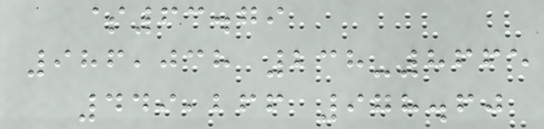$63.79
986,038 238-8665
449,266 978.60
